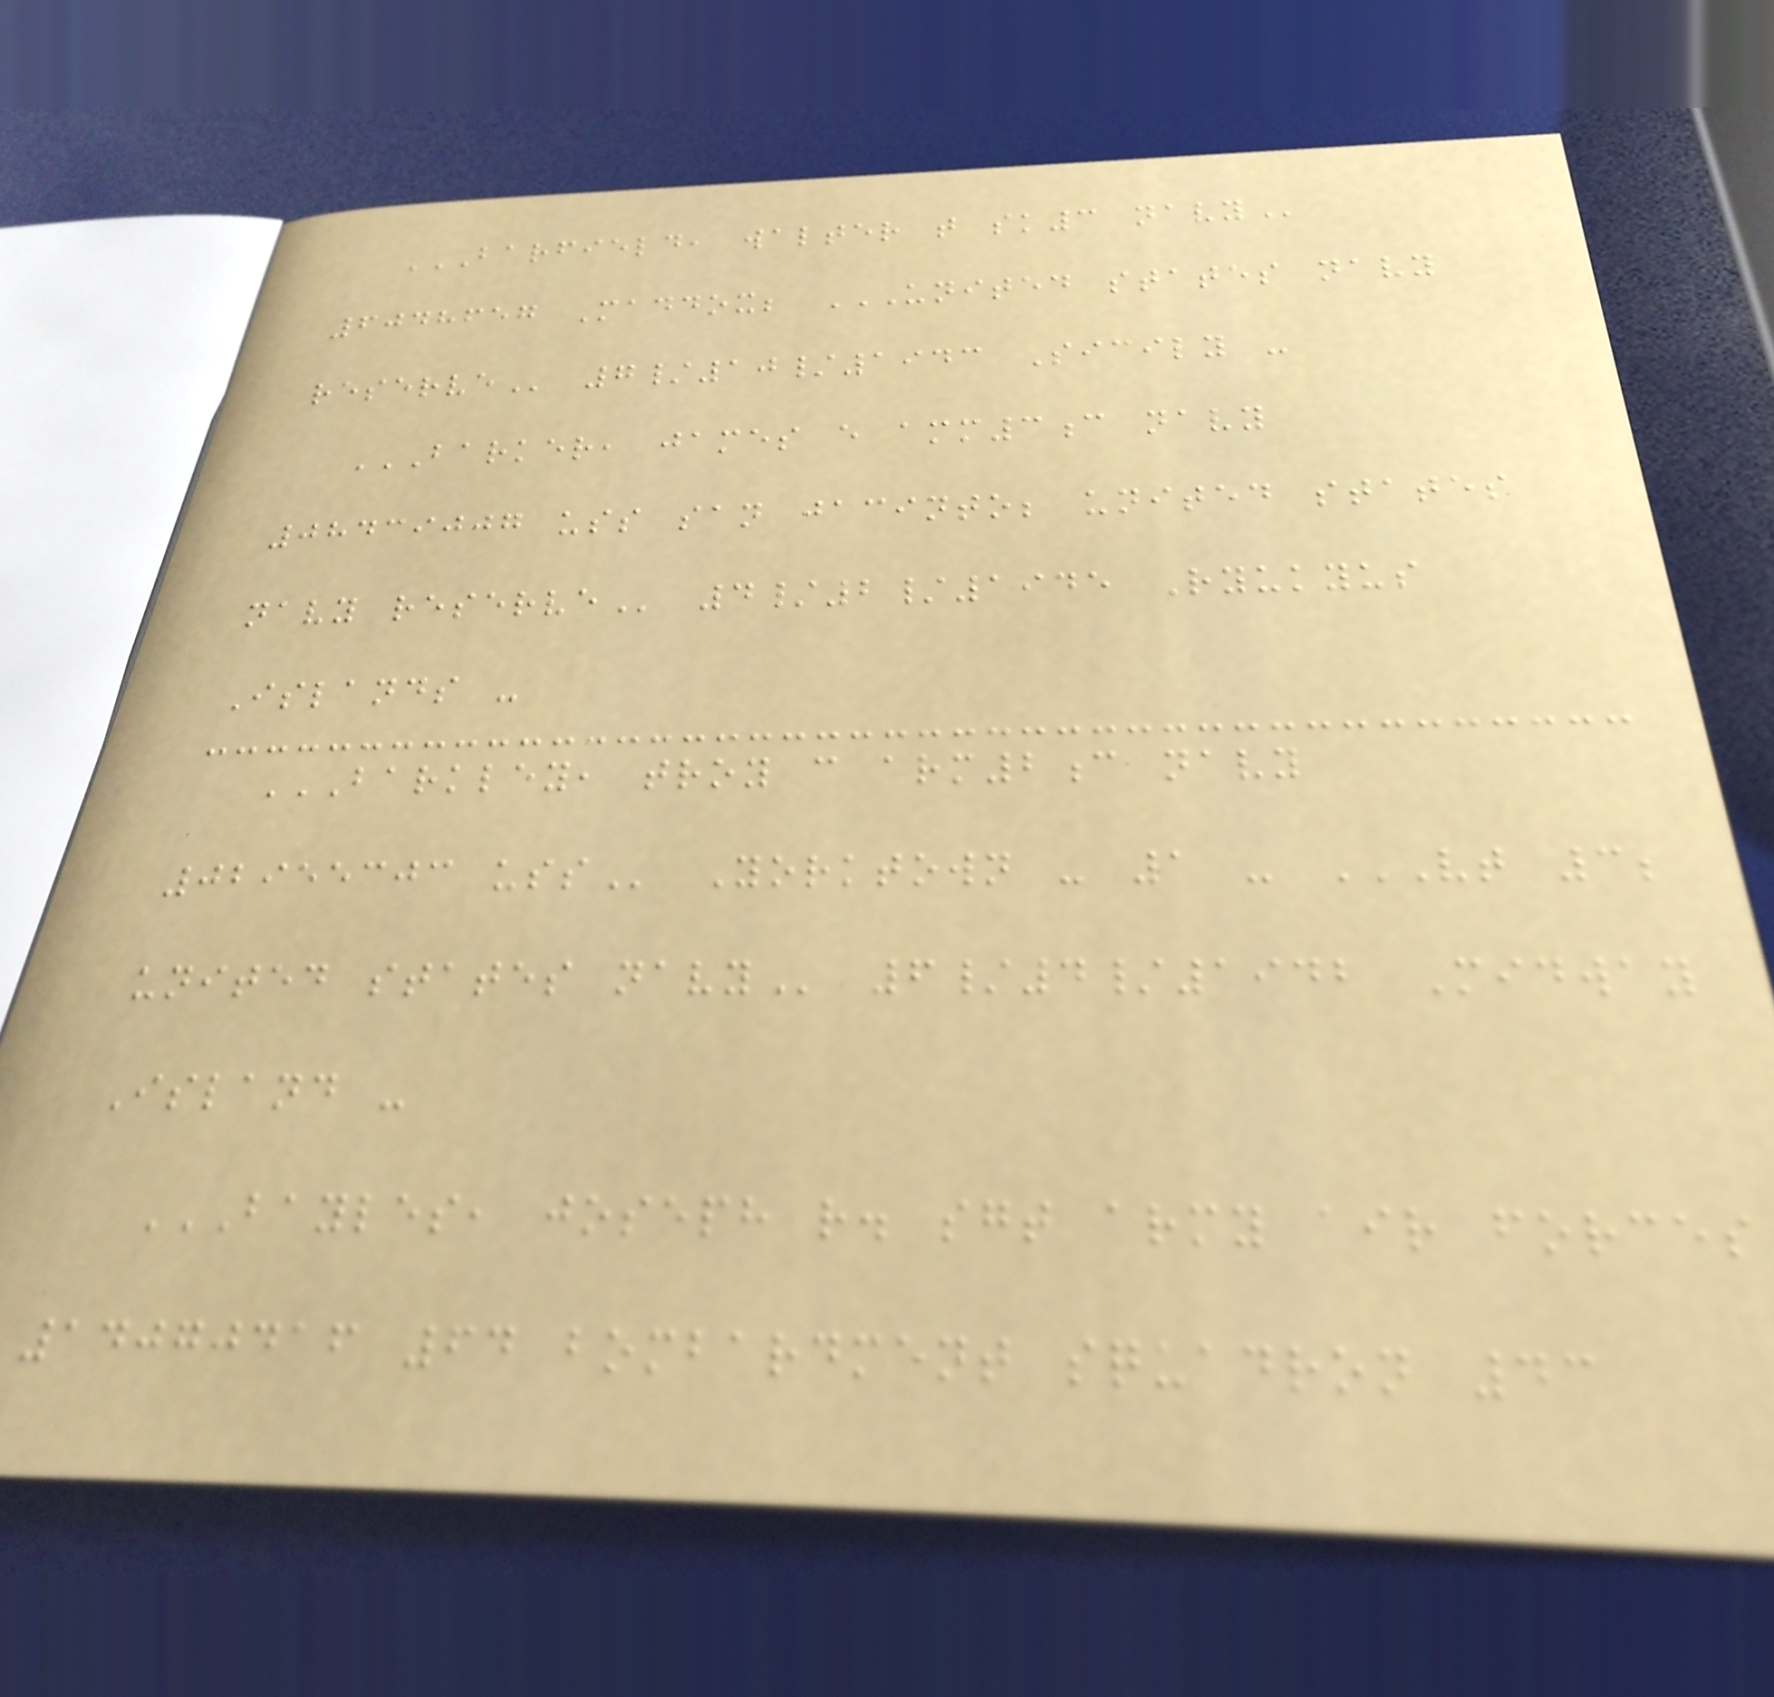BARFIELD, WALTER T SK3 NAVY
6048657 Maddox; UNITED STATES NAVY
RESERVE 7/10/1943 Sicily -
BARKER, JAMES E AMM3C NAVY
08439007 USS SAN JACINTO; UNITED STATES
NAVY RESERVE 4/2/1945 Ryukyus
Islands -
BARKLEY, TROY C ARM2C NAVY
02955303 USS Yorktown - 1 - VT 3;
UNITED STATES NAVY 6/4/1942 Midway
Island -
BAYLES, JOSEPH R. SGT ARMY AIR FORCES
14070416 64 BOMBARDMENT SQUADRON 43
